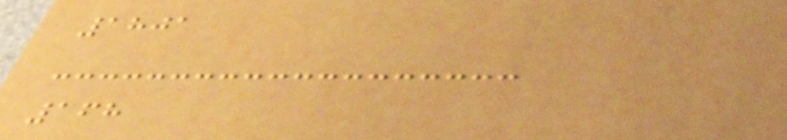1801
168
